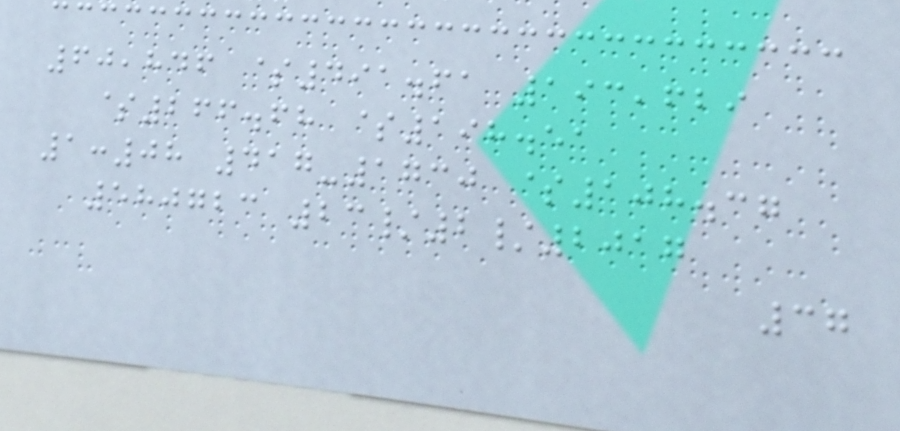60,846 $491.61 193,629
$266.68 $198.51
1:08 417-1730 $108.37
580723 23/2/2017
37
